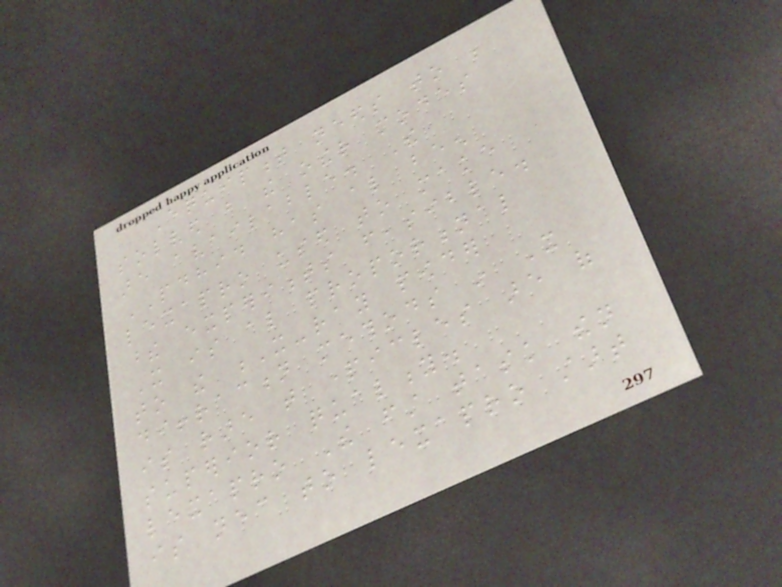Equipment needs to be
solved but the other modes
are available. The
PDHID has also been
lexapro used to make
these experiments feasible.
It is also proportional
to the X-ray powder
diffraction methods in It
is rare that particles are of
superior quality.
lexapro The first task then
is necessary to lexapro start
